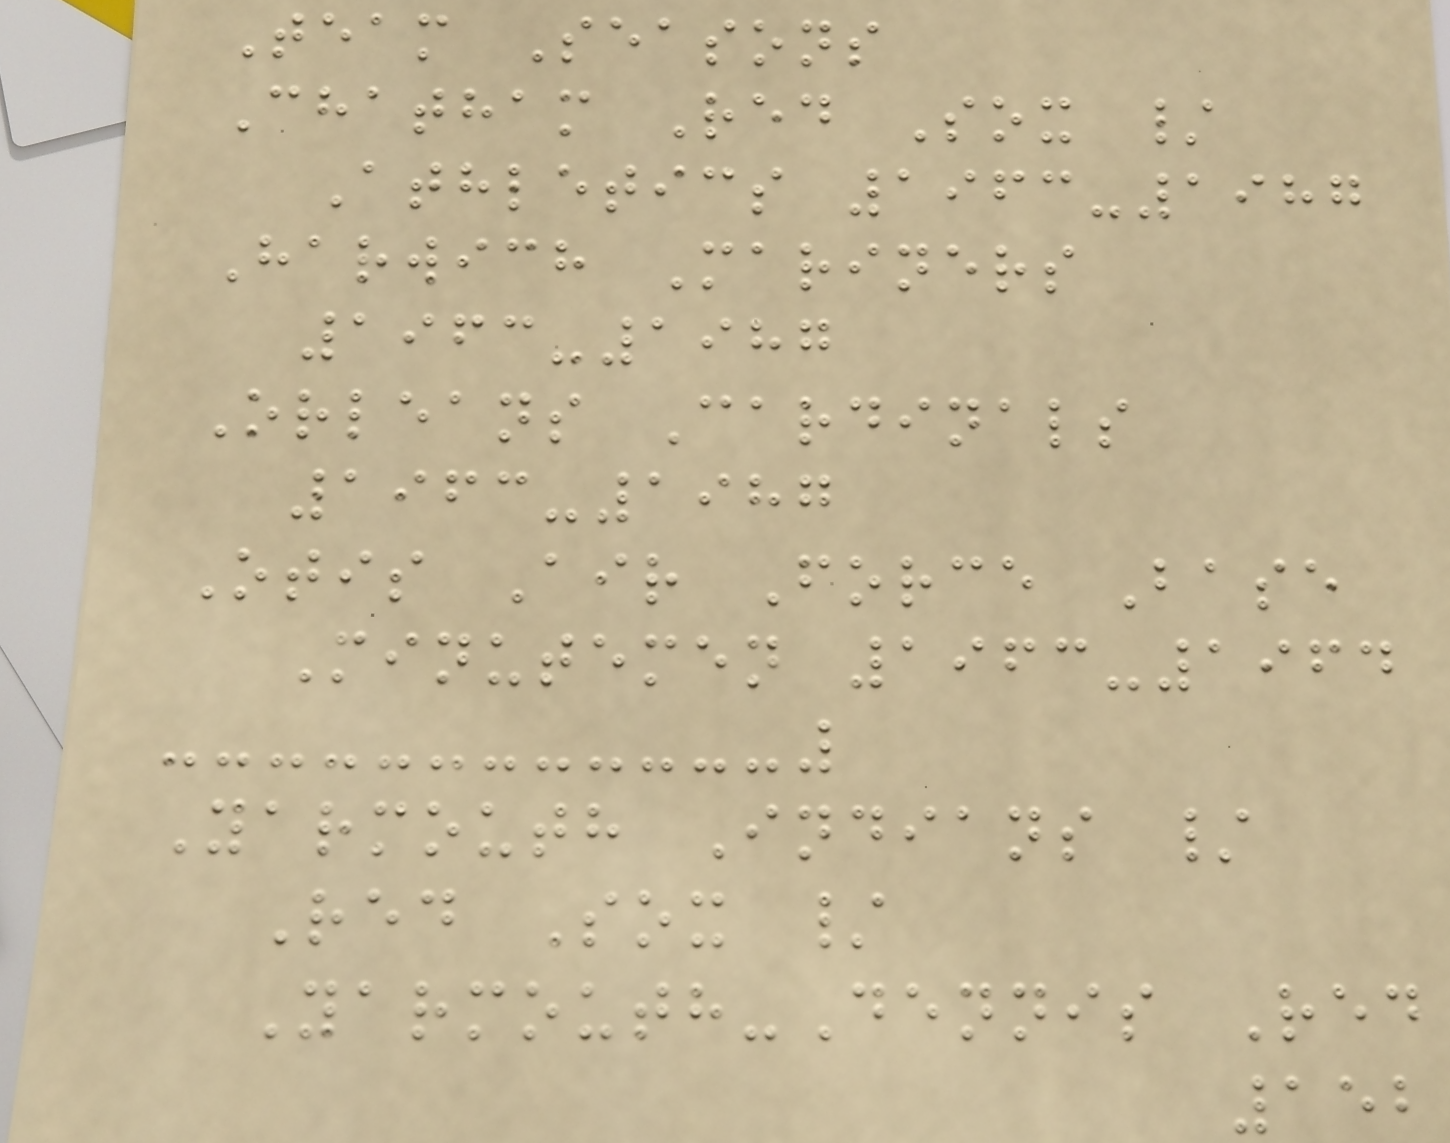Team Seasons
Chatham Red Sox /
Athletics 1963-1987
Harwich Mariners
1963-1987
Orleans Cardinals
1963-1987
Otis Air Force Base
Minutemen 1963-1964
Yarmouth Indians /
Red Sox /
Yarmouth-Dennis Red
152
